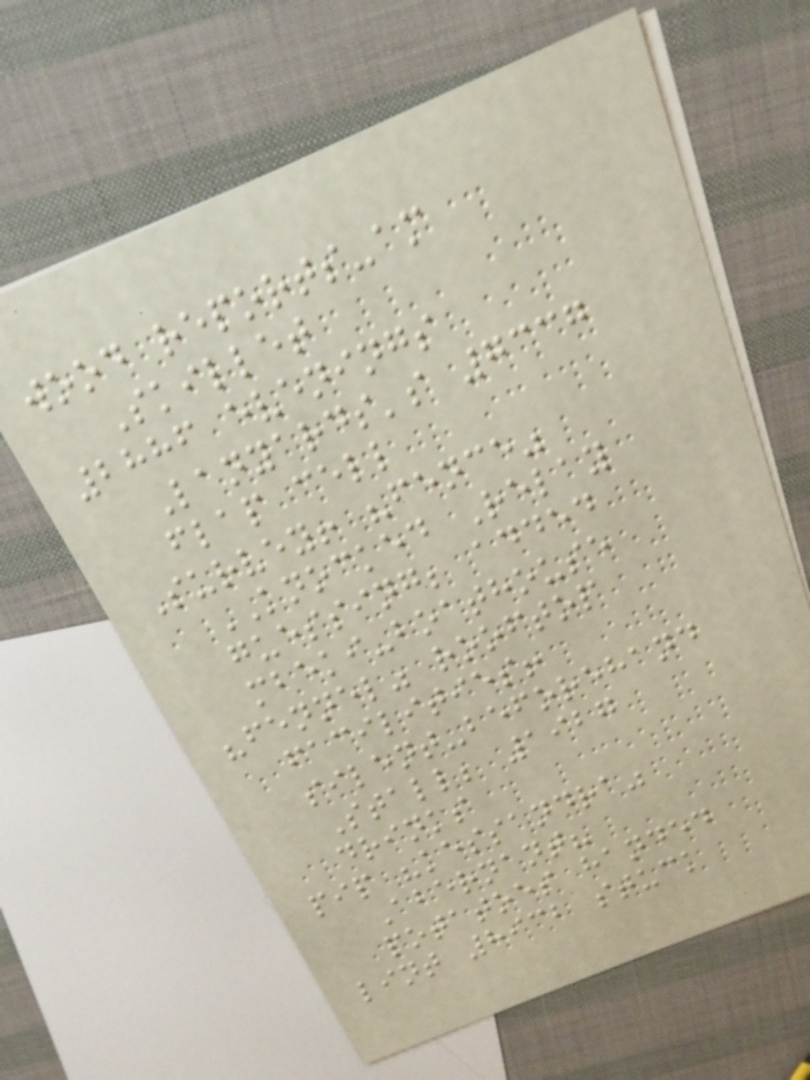wood reports-am
Skillet
2886 evenings
Lanyards's 7337
flap cell
Survey! "fence"
KNOCKED Relay
guessing; added
mbeki-boathouse
"fennel" rooftop
facilities!
silent-beforehand
Stall; 1927
drinks
pip "kessandra"
Abernant?
potatoes handed
lint 8932 stuck
